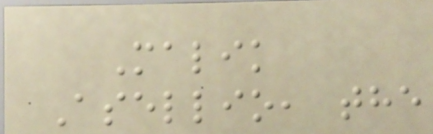Malik
Asellio, the
